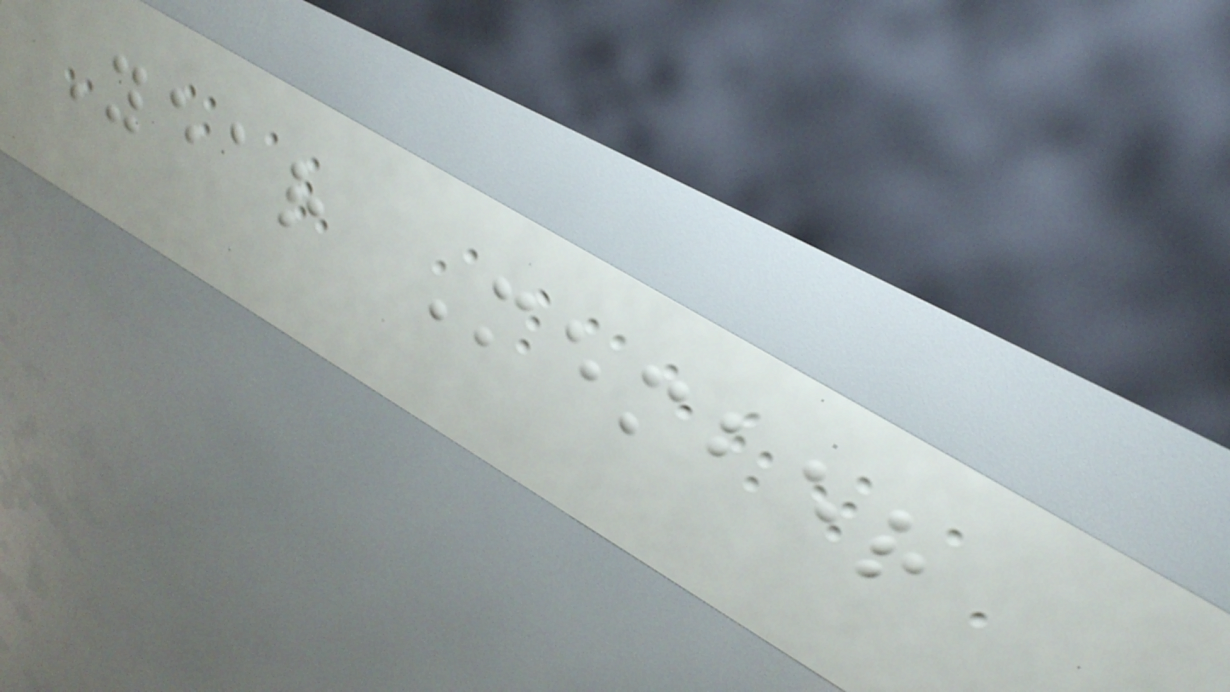Year Member
